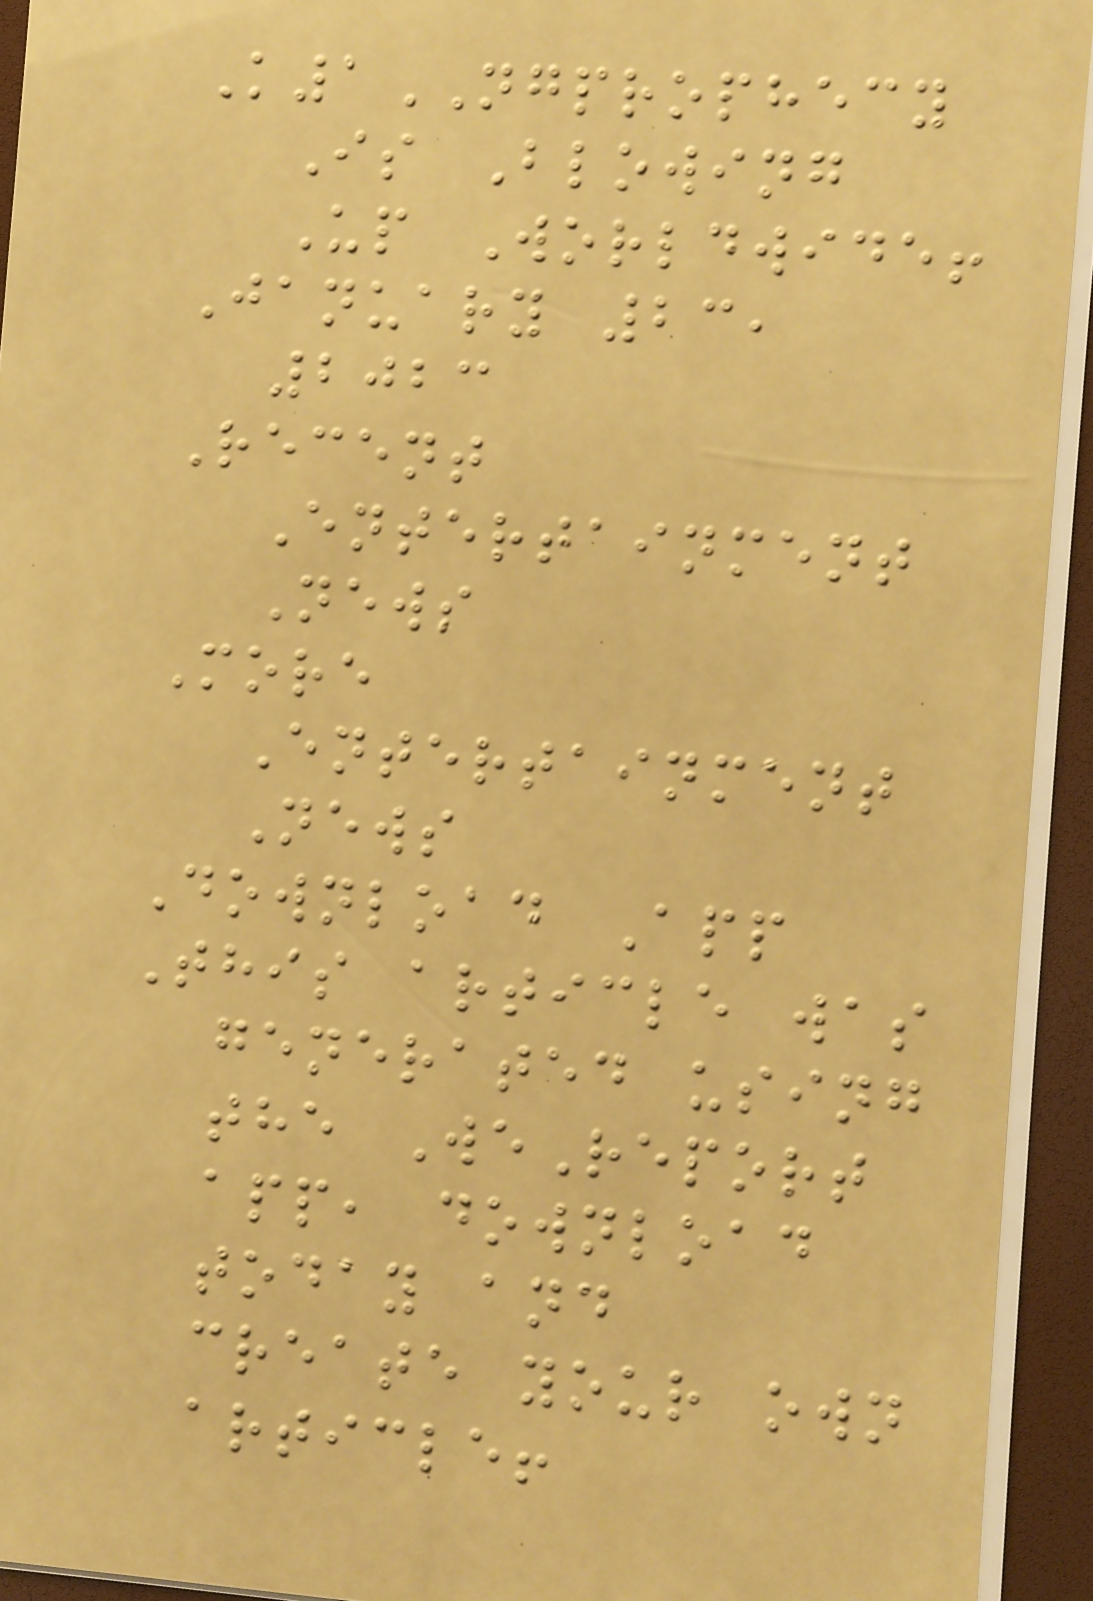K1NGPROPHECY
Is Blowing
Up Worldwide!
January 23,
2023
Recent
Entertainment
News
More
Entertainment
News
Download App
This article was
generated using
the WeReport
app, download
today and
create your own
article!
